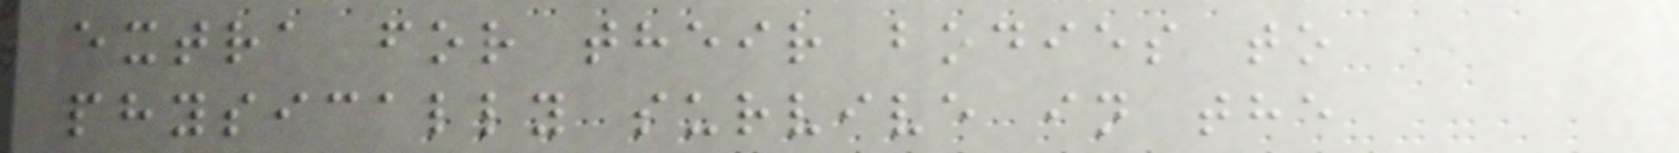extra for their bodies to
physically survive in the
